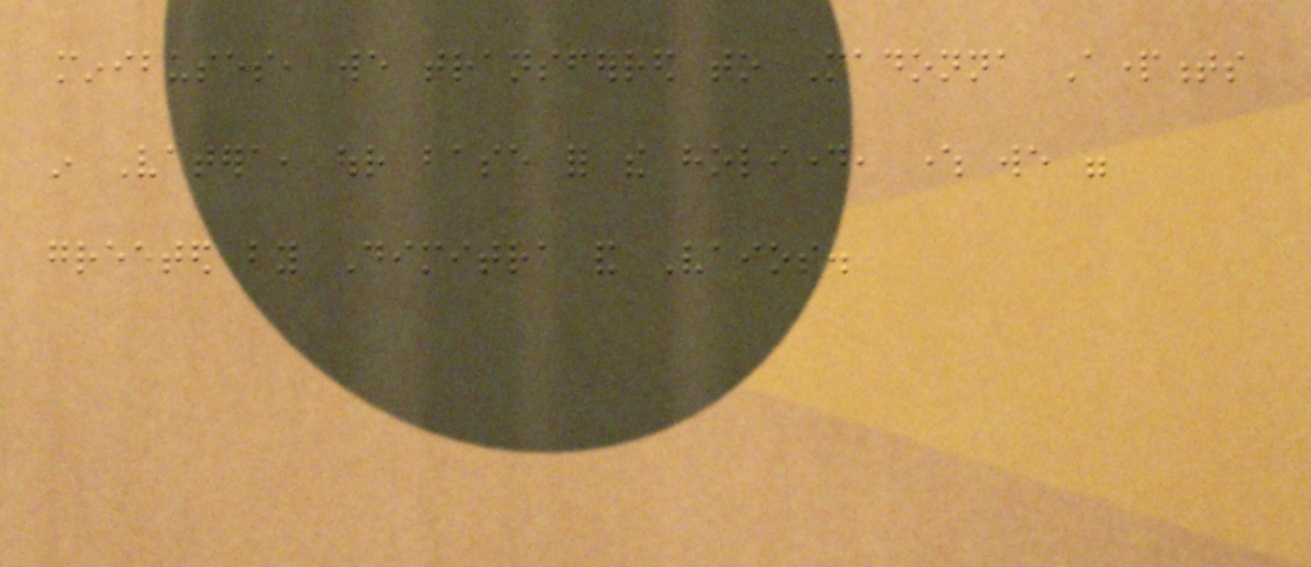minibuses, we transferred to Madonna Apartments
in Vatera, our base for the holiday, where we were
greeted by Dimitra and Vaios.
